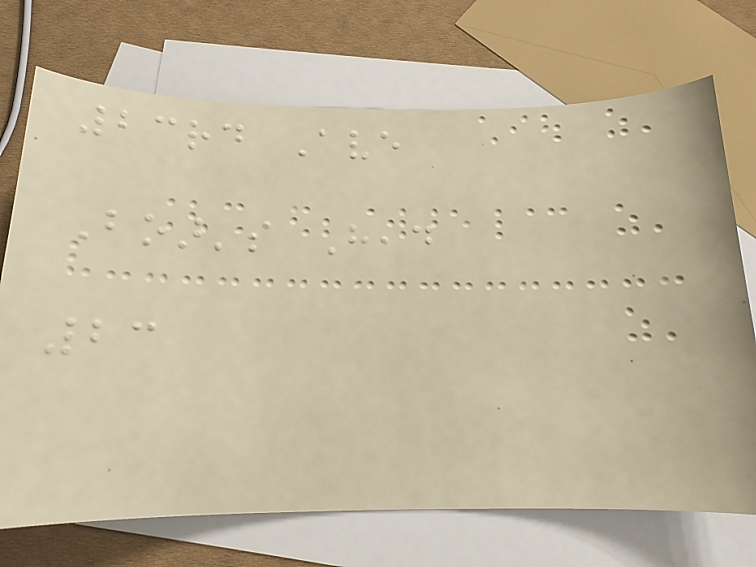23rd Ave
Boar's Head
23
